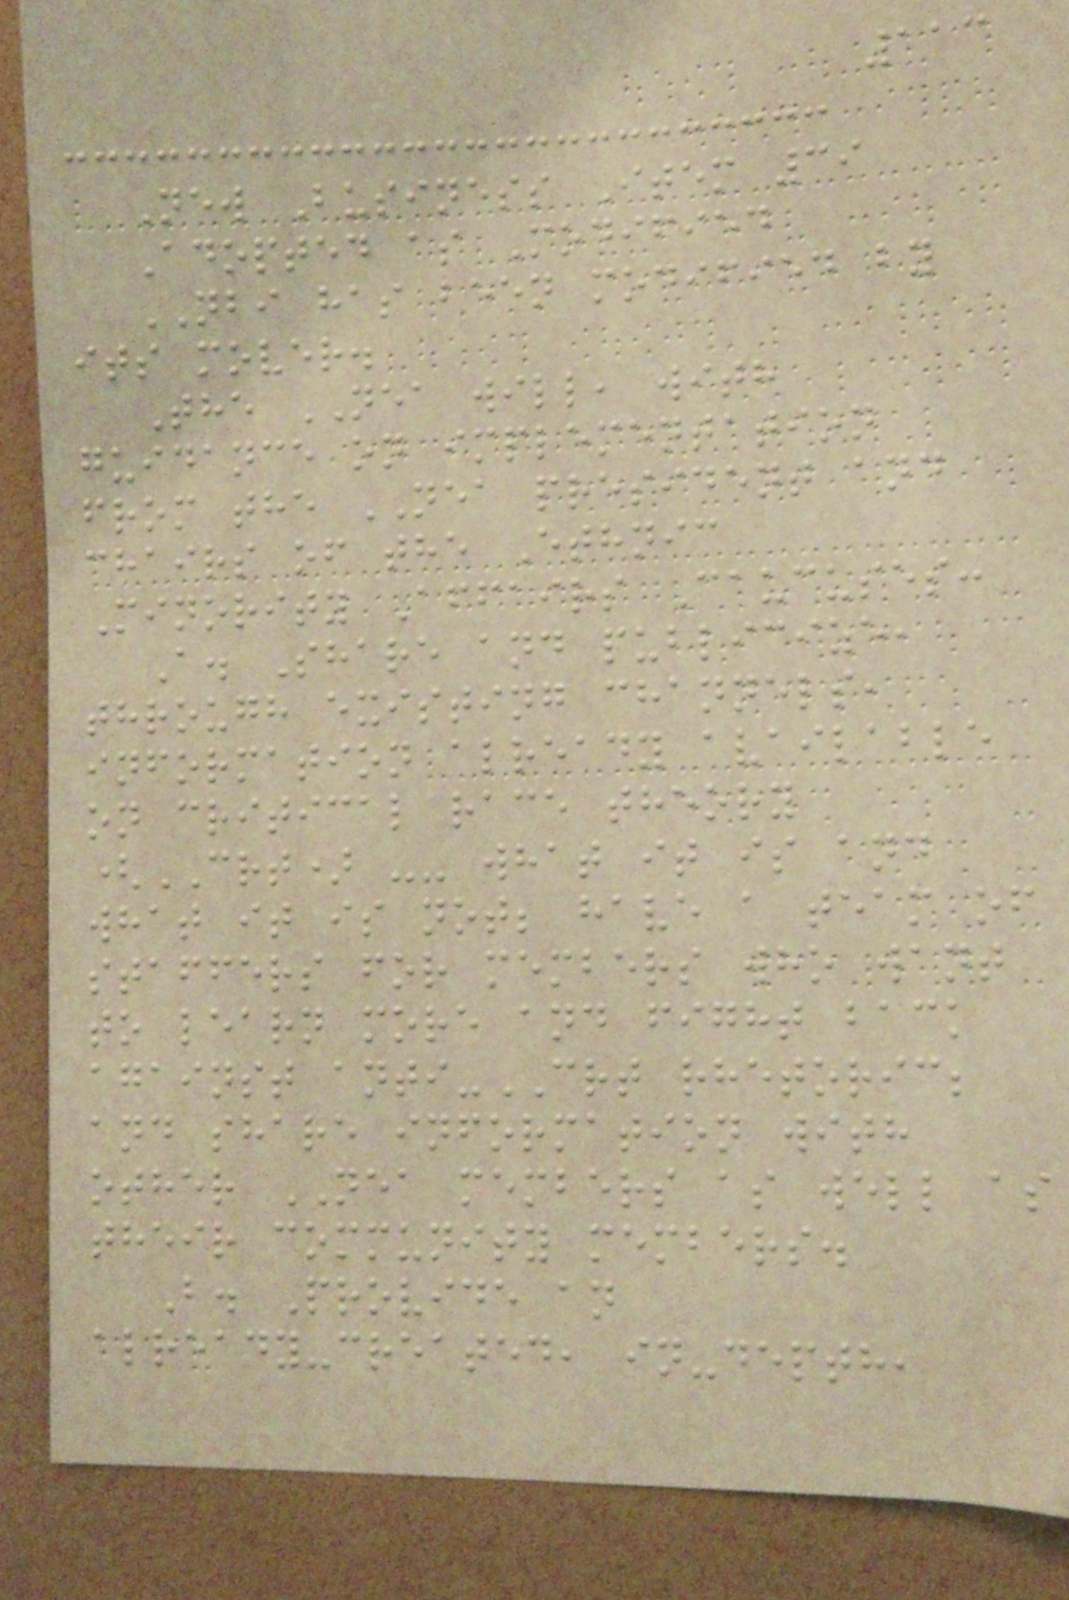113
New Business Item 39
Adopted as Modified
NBI has been modified by
its mover.
The NEA will, with
guidance on implementation
from the NEA president and
chairs of the Ethnic
Minority Affairs Caucuses:
A. Share and publicize,
through existing channels,
information already available
on critical race theory
(CRT) -- what it is and
what it is not; have a team of
staffers for members who want
to learn more and fight back
against anti-CRT rhetoric;
and share information with
other NEA members as well as
their community members.
B. Provide an
already-created, in-depth,
